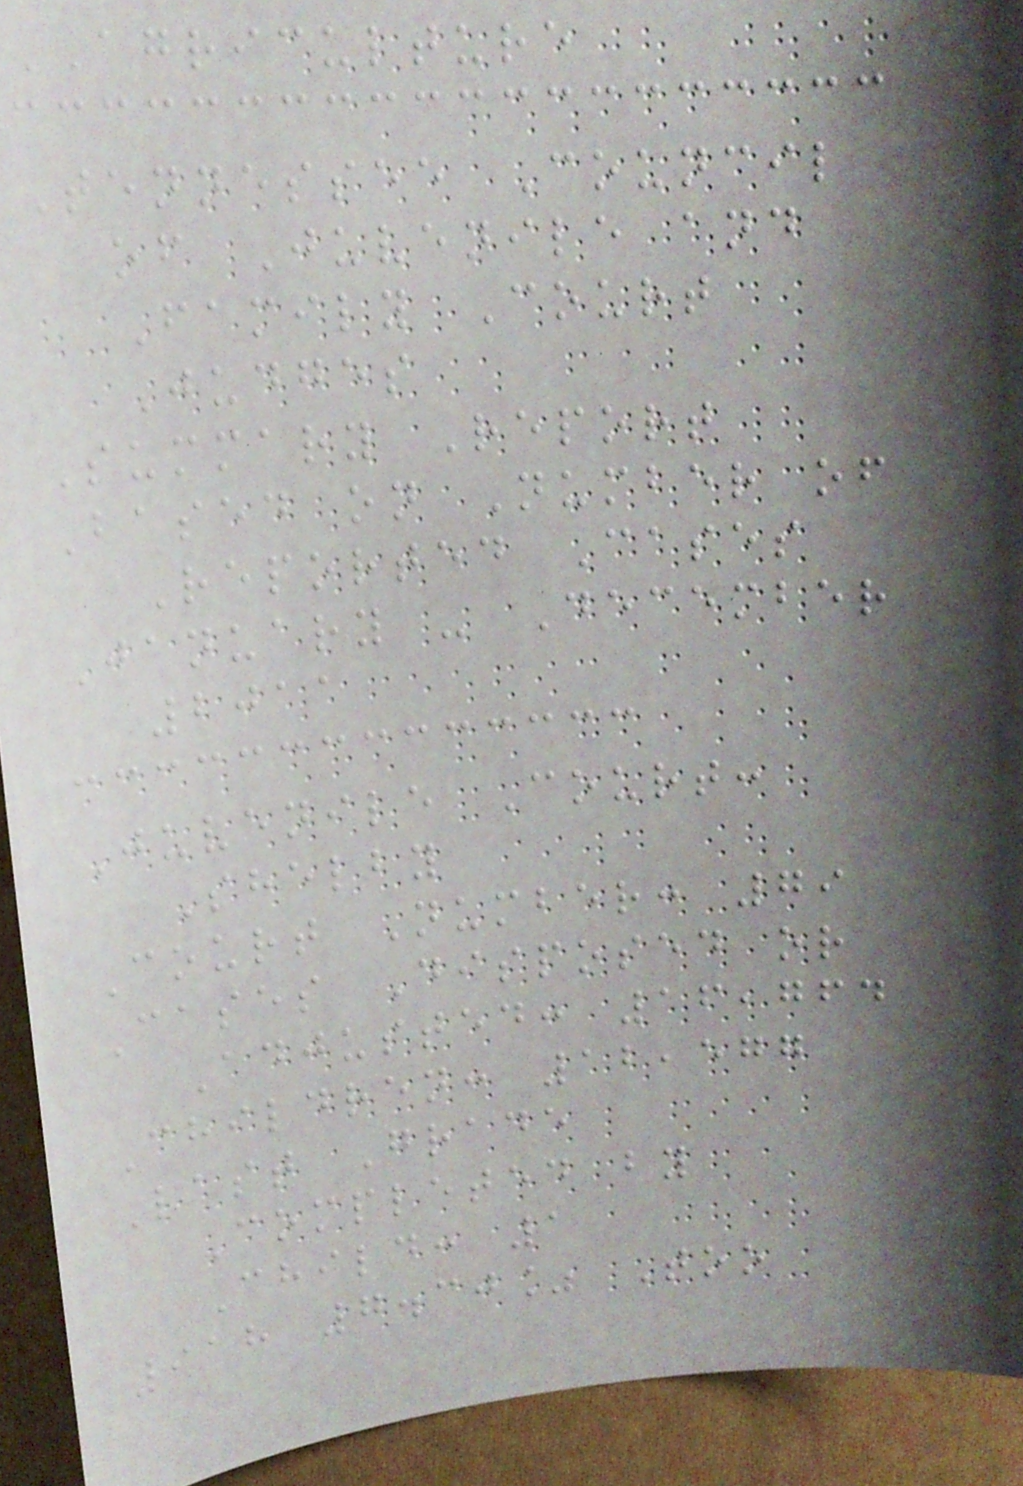AGRICULTURE
Tennessee Council
of Juvenile and
Family Court
Judges
Summary Report
Based on Number of
Reported Cases
January - December
2011
Juvenile Court:
Shelby
Court Number: 79
Cases Disposed or
Adjusted: 16,764
Children: 12,577
Last Grade
Completed by
Child: 1
918 7.30% Too
